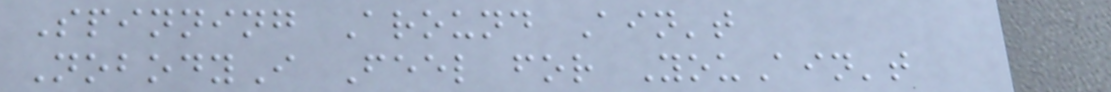Spinning Around Ain't
NobodyI Feel for YouAin't
